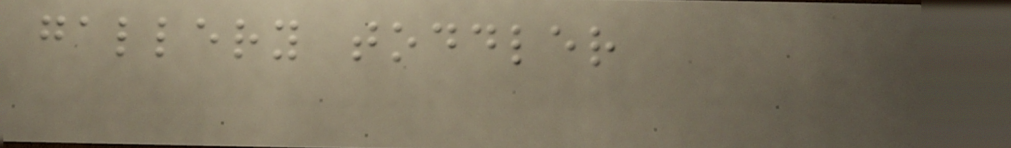gallery toddler
